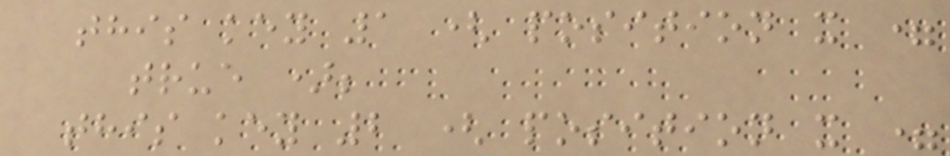this key 1 ( position x =
true );
this key 2 ( position x =
